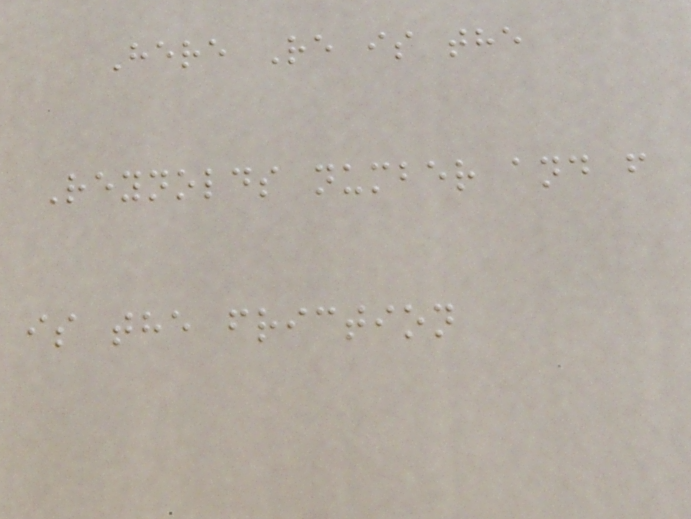Here Re is the
Reynolds number and f
is the friction
